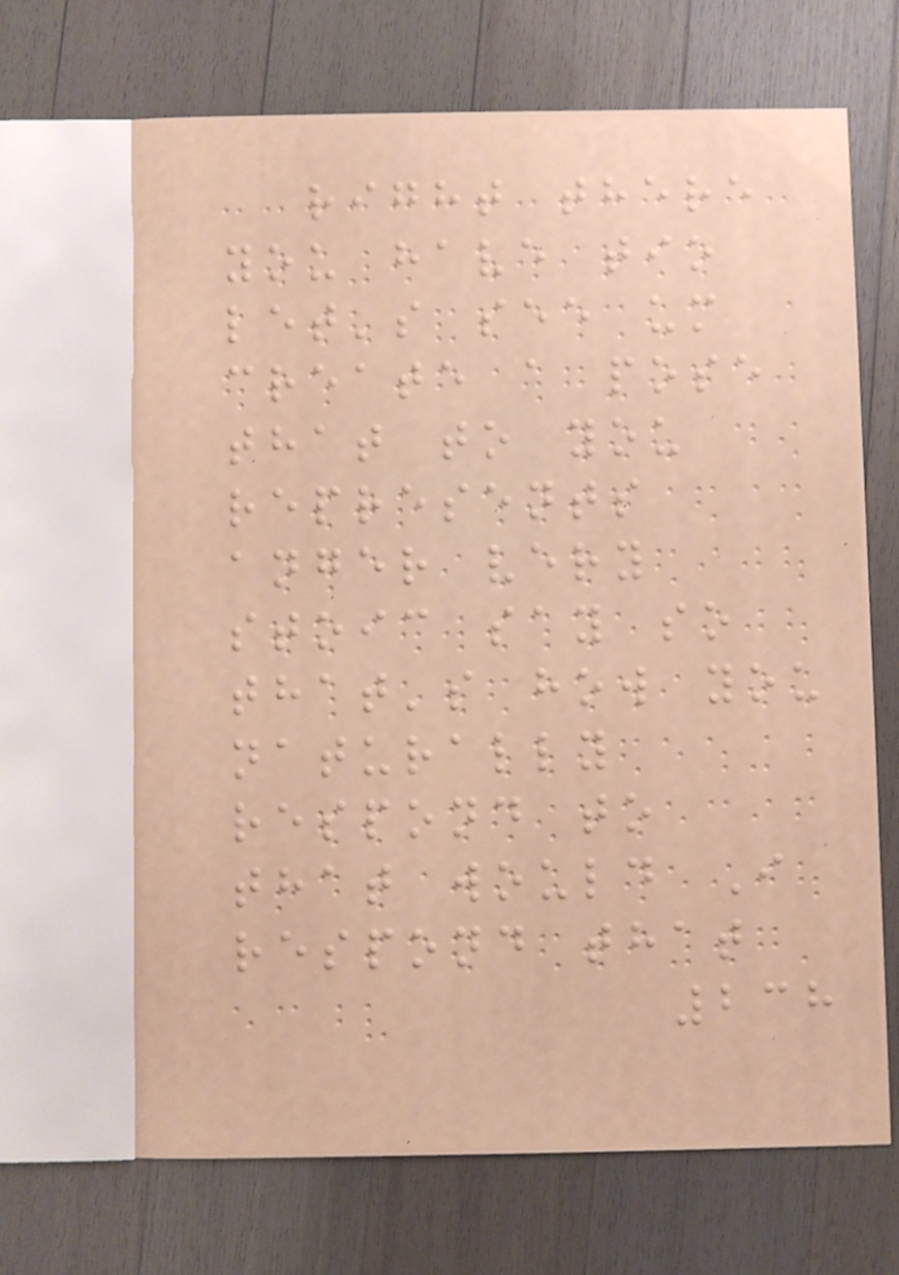right there
you have tio
let's see um
create a pose
that to you
represents
anger very
stoic say so
that's how you
naturally
respond to
that would I
respond that
238
